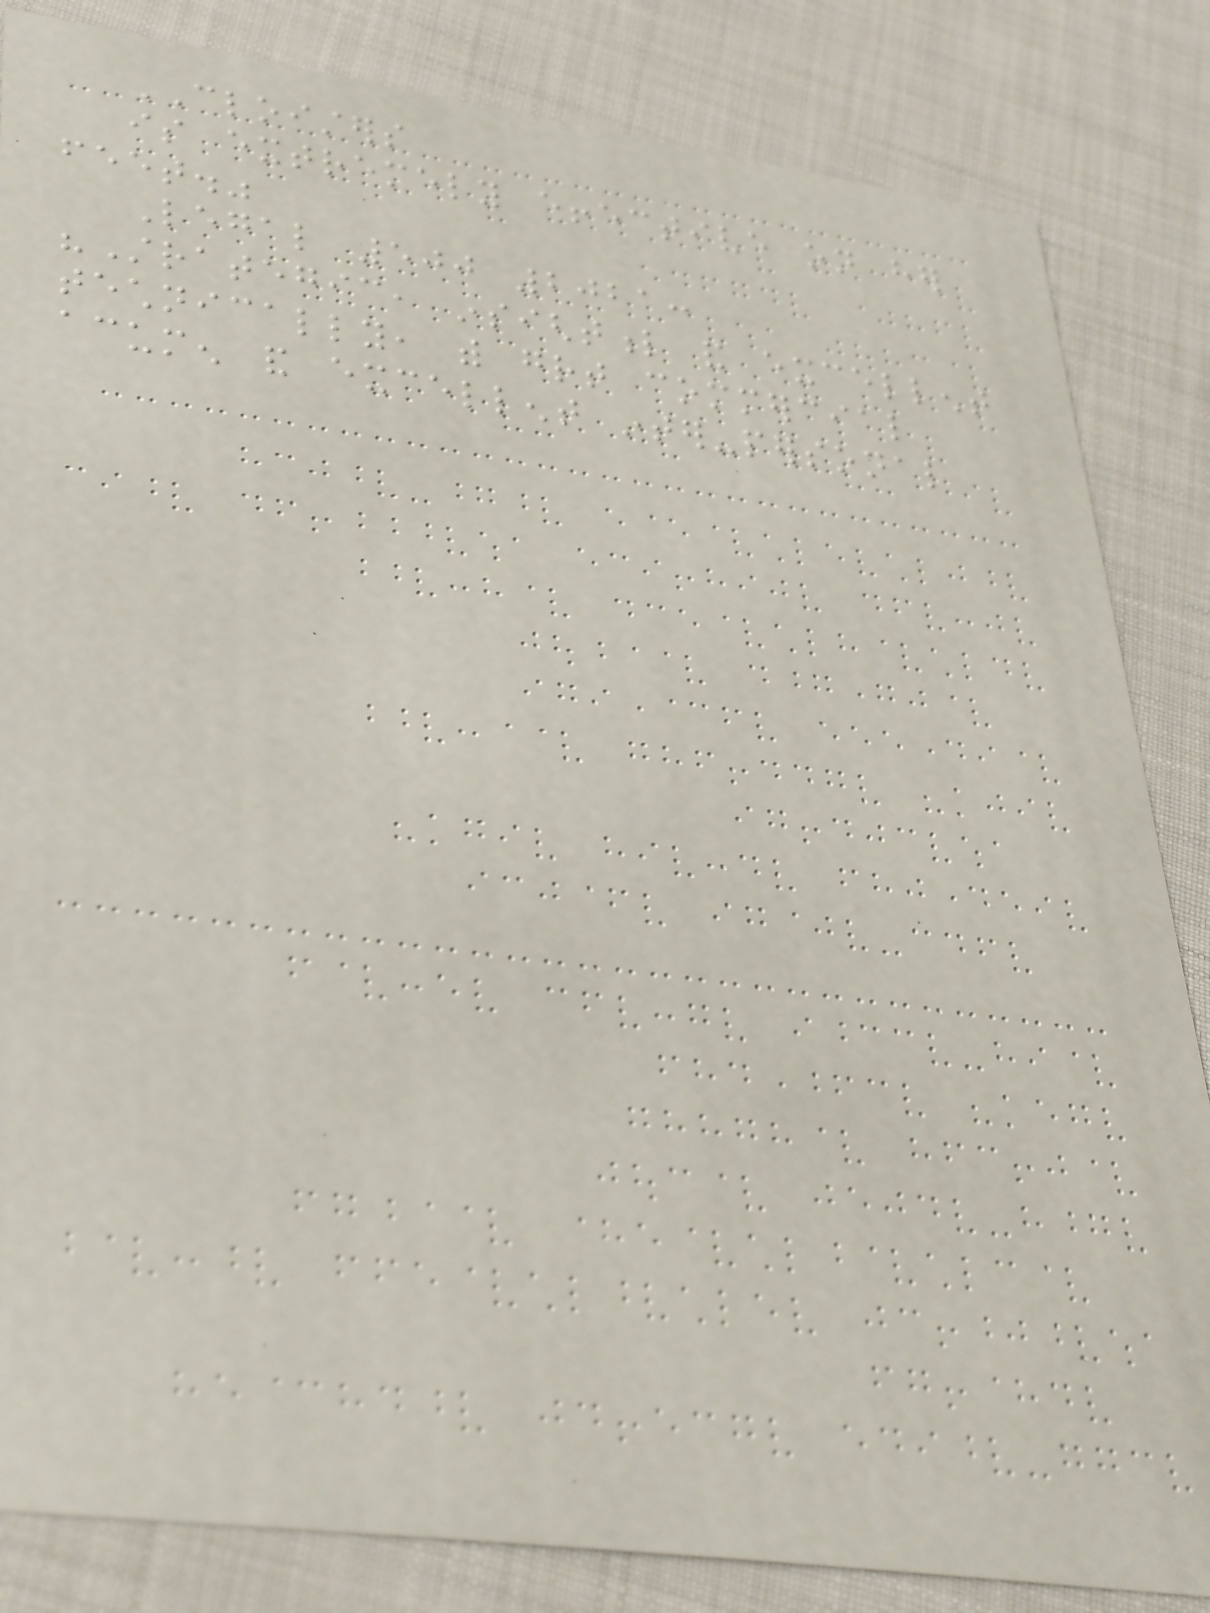CLOISTERS
is extremely effective on her
feet."
Legal 500 2021:
"Strategic, insightful and excellent
technically, with great commercial
acumen and excellent inter-personal
